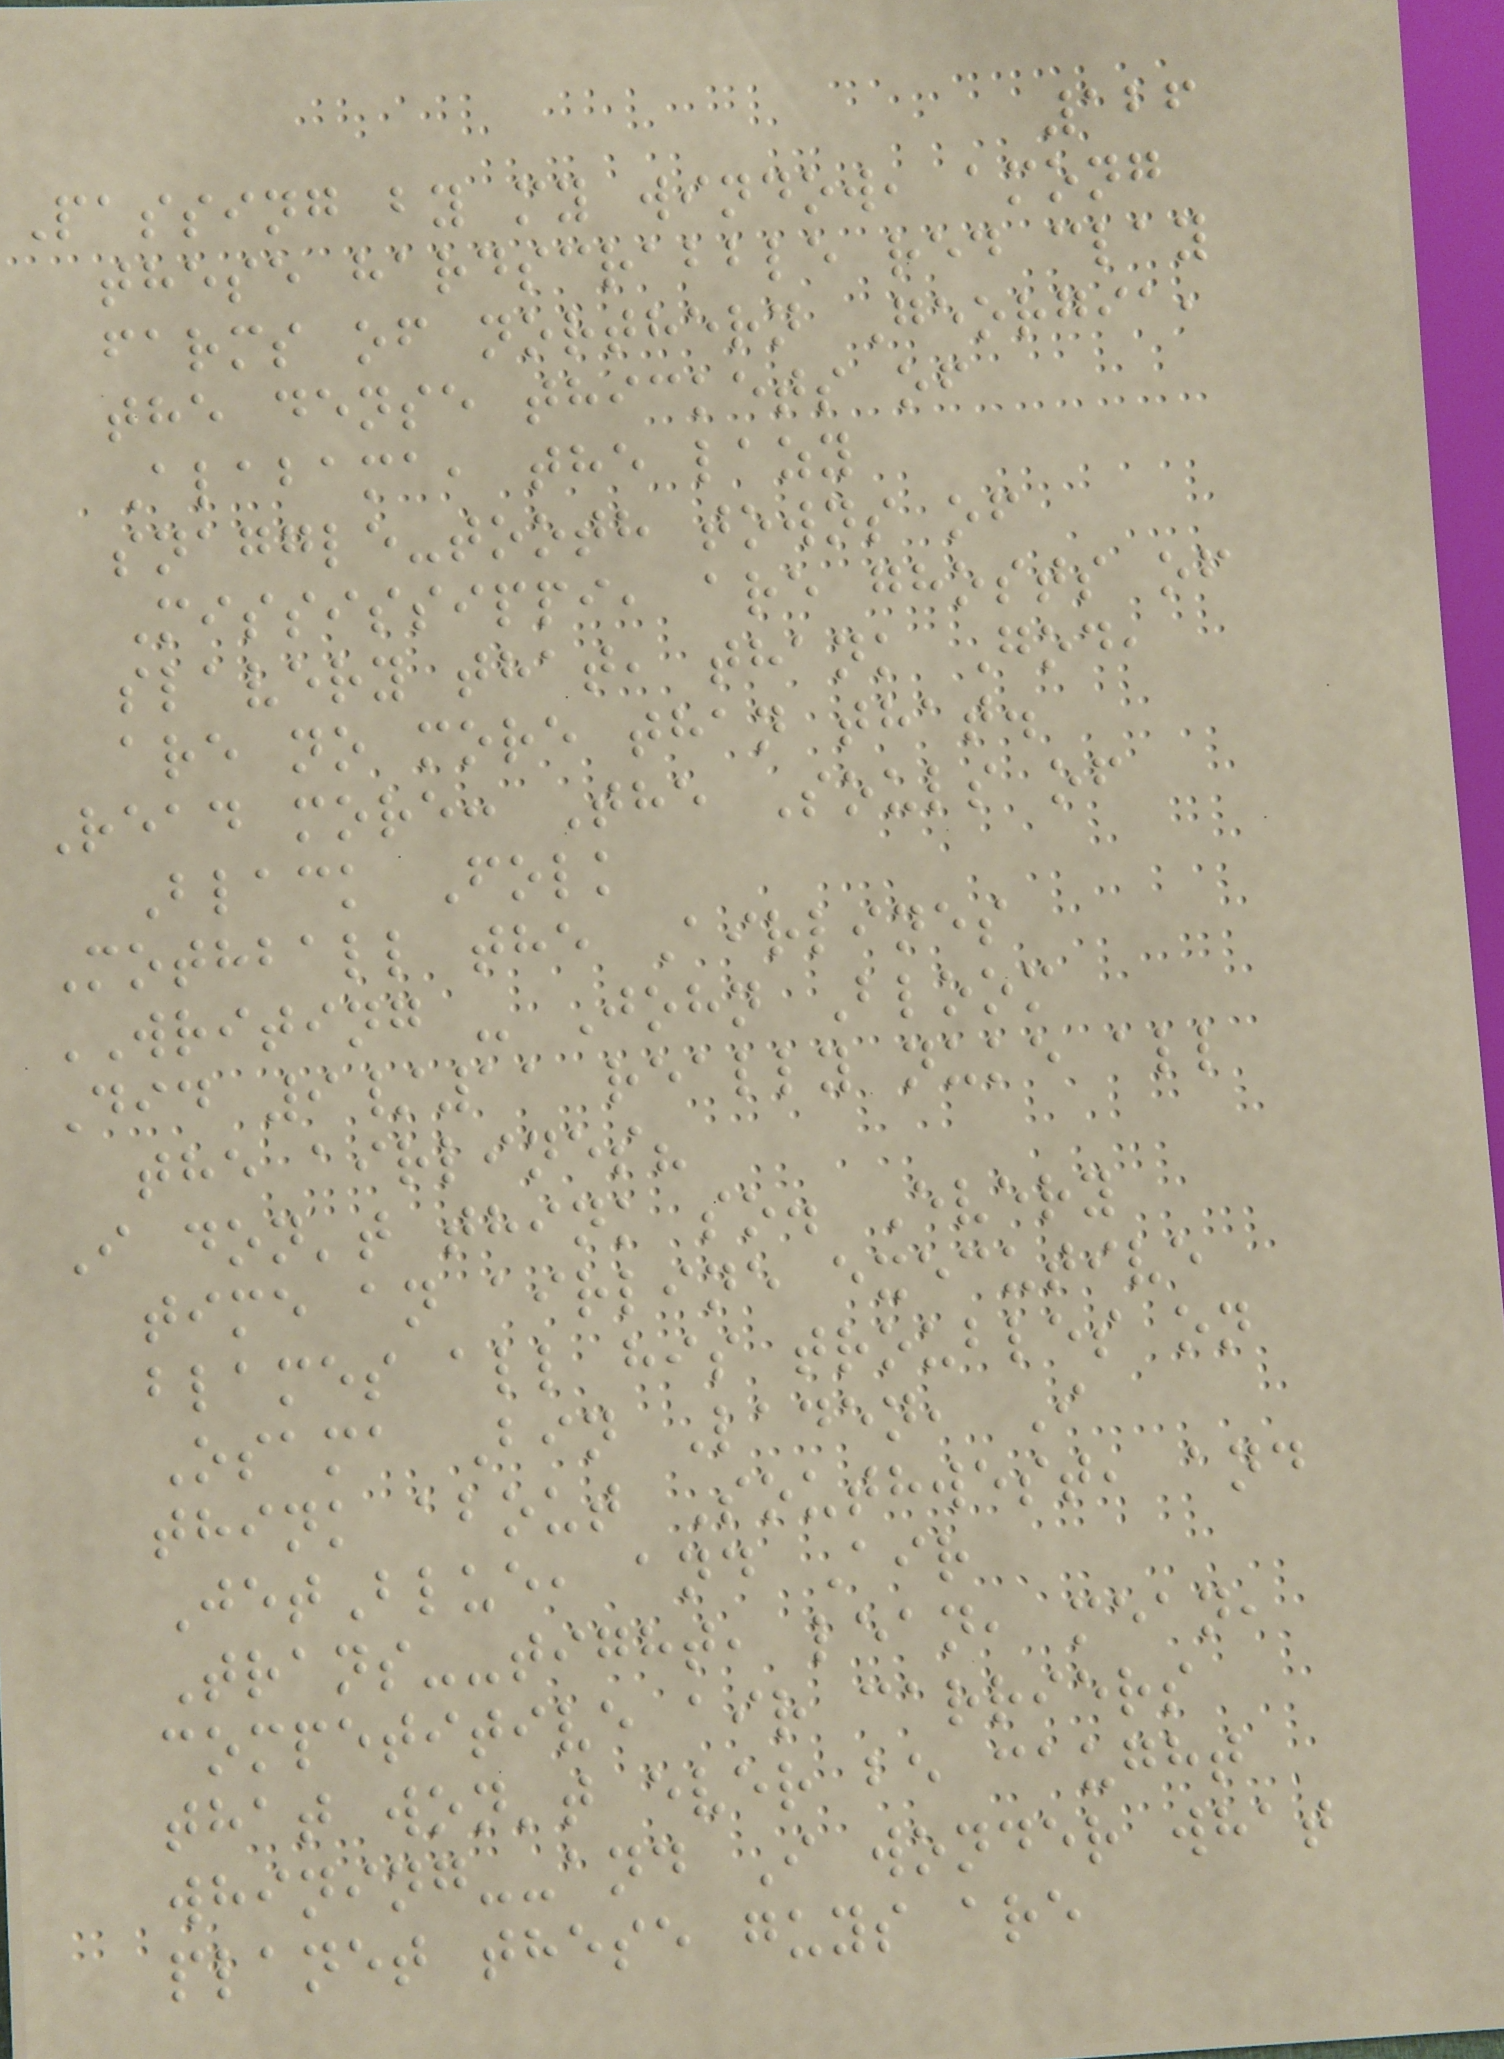126
Passing by my window, among
these hardscrabble red clay
farms of northern Georgia,
the dense thickets of
Alabama, the lazy
snaggle-tooth towns of
Mississippi, are ghosts of
slavery that, thank God,
are no more than that.
Read more: The Souls of
Black Folk
Mothball the Airlines
WRITING - John Bloom
Did 9/11 really nuke all
the airlines?
I don't think so. Every
time an airline executive
blames all his troubles on
Osama Bin Laden, I
think about Southwest, and
JetBlue, and Air
Trans--tight, lean, mean,
competitive air carriers
that won't ever be caught
whining--and I wonder what
planet these guys are
